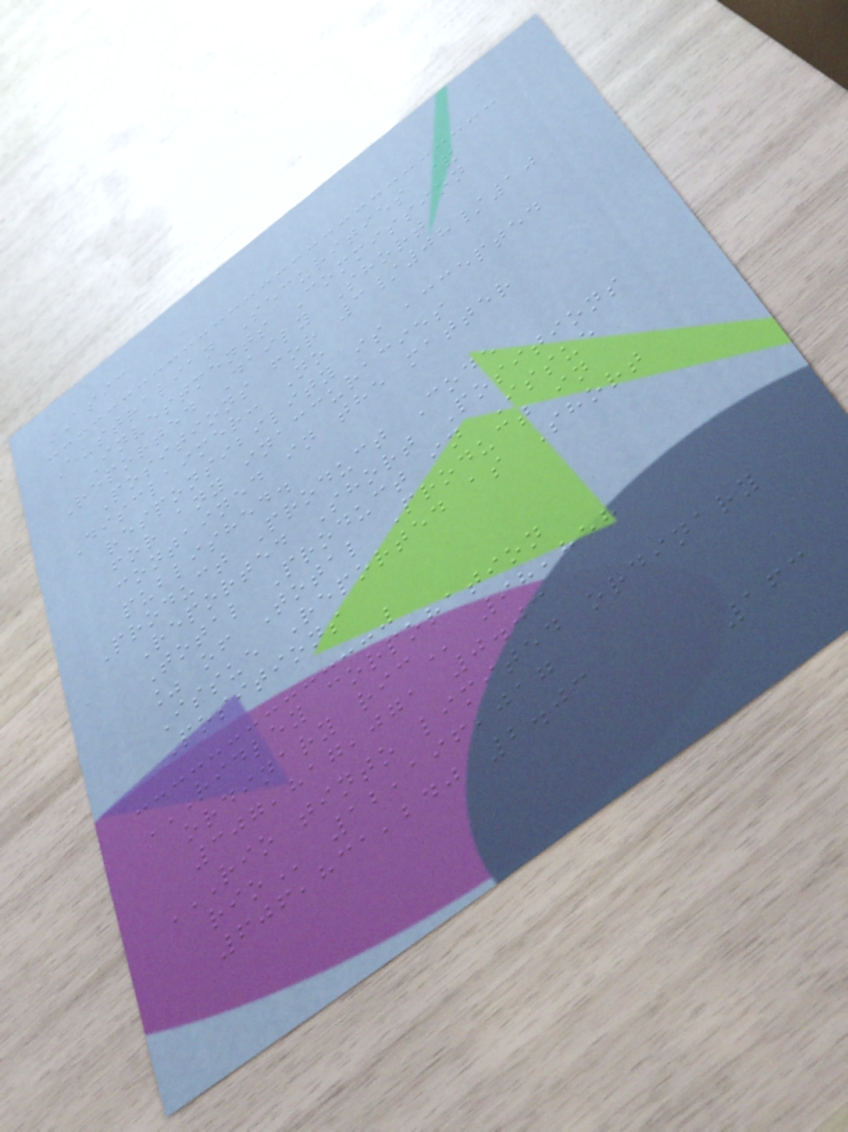ASIC
Australian Securities &
Investments Commission
Reported Daily Short
Positions for 3/08/10
Disclaimer: No
responsibility is accepted
for any inaccuracies
contained in the matter
published.
Product Product Code
Reported Short Positions
Total Product in Issue
% of Total Product in
Issue Reported as Short
Positions
RIDLEY CORPORATION
ORDINARY RIC 98,858
307,817,071 0.03
RIO TINTO LIMITED ORDINARY
RIO 12,196,017
606,831,240 2.03
163
